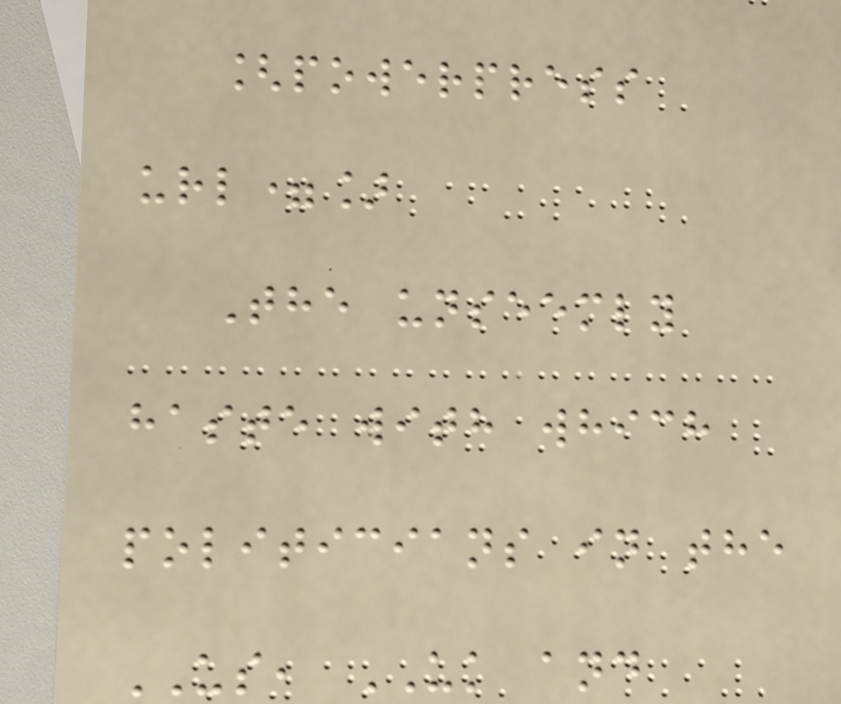[powerpress
url=]
The unseemly
haste with which
politicians in the
US, UK and
